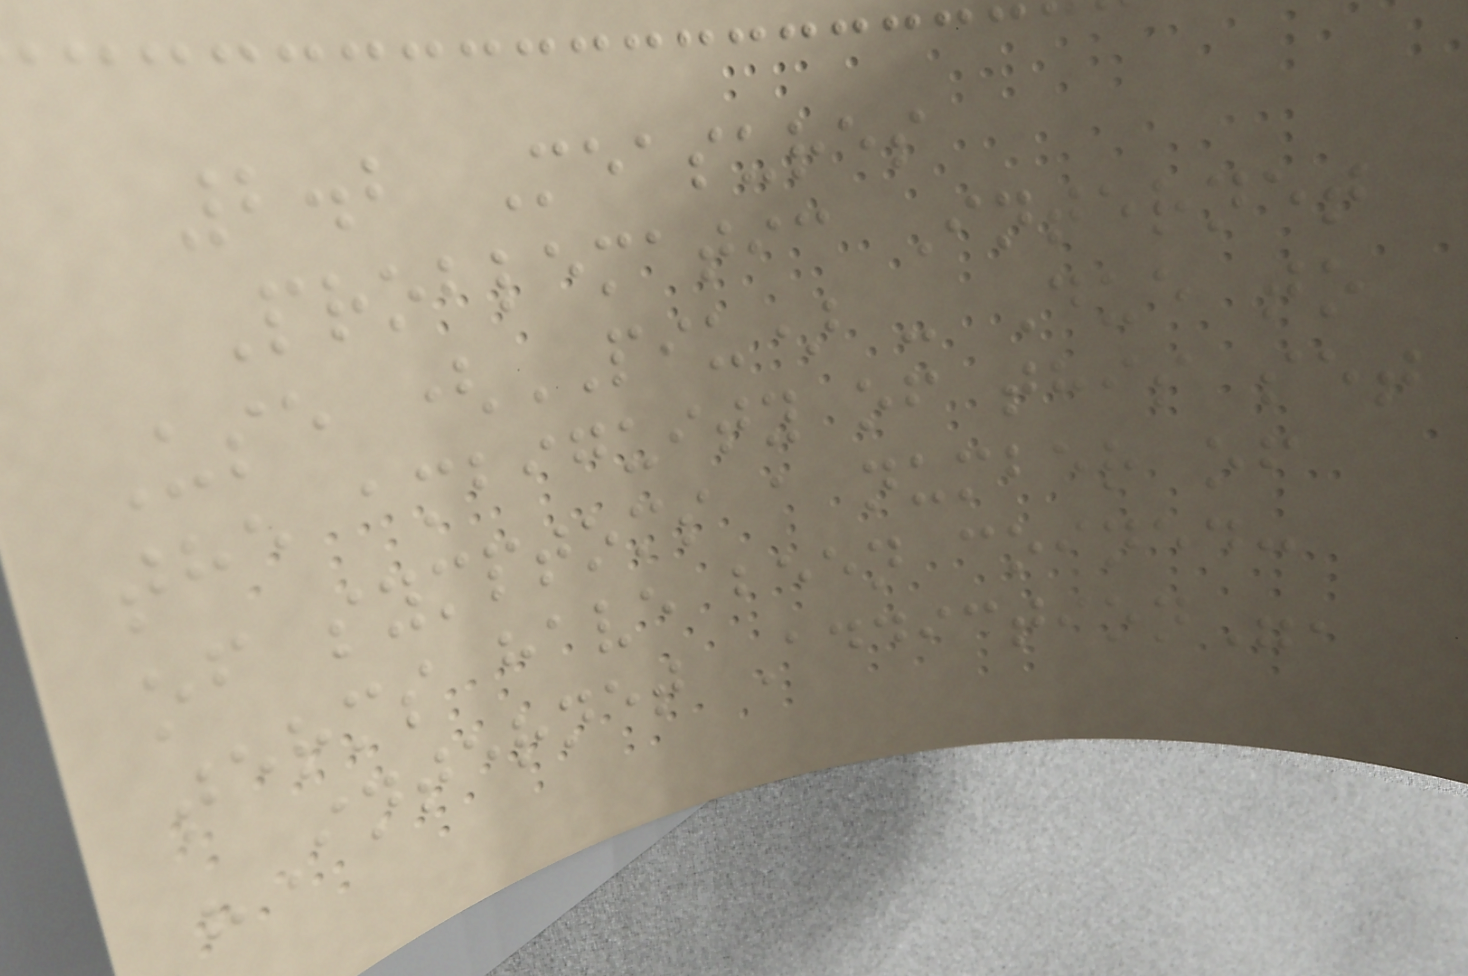2.2 Measures
Problematic Internet
Use (PIU) - Due to
the ambiguity of this set
of symptoms a number of
terms have been coined:
"Internet Addiction",
